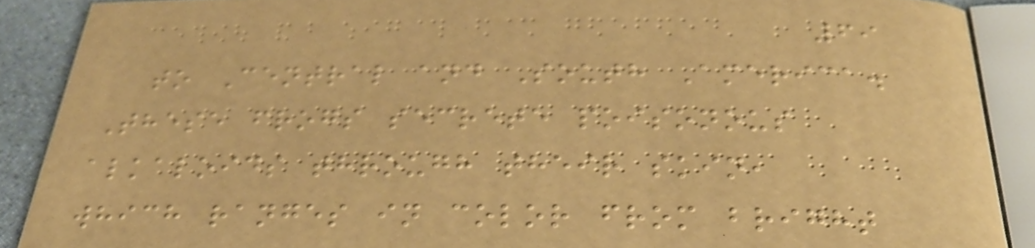69
to Central and South America.
These frogs secrete poisonous
alkaloids through their skin,
which ranges in color from bright
